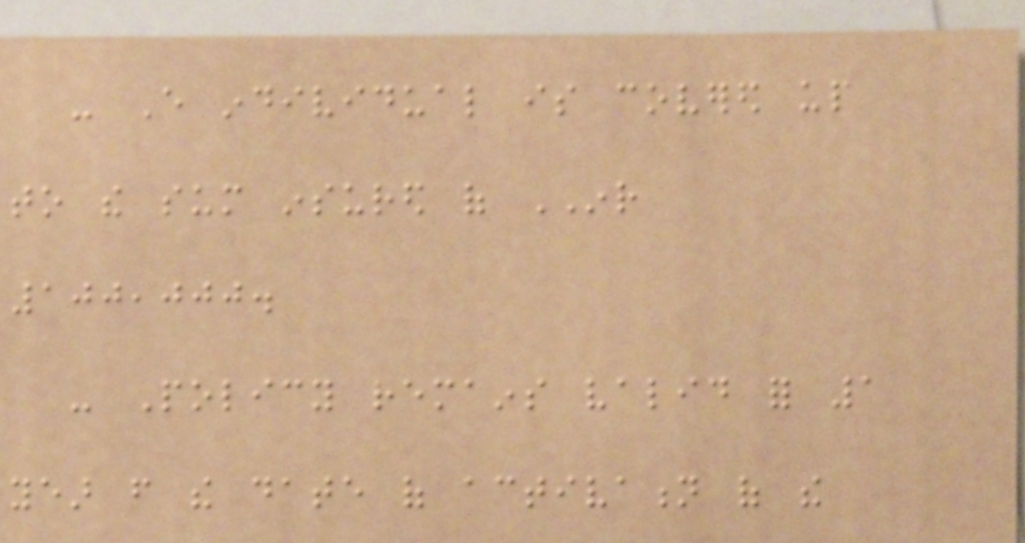- Every individual is covered up
to the sum insured of INR
100,000.
- Policy remains valid for 1
year from the date of activation of the
